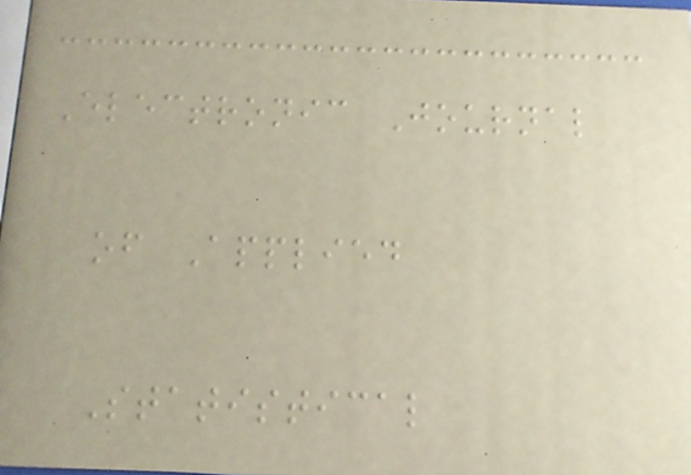Electronic Journal
of Applied
Statistical
